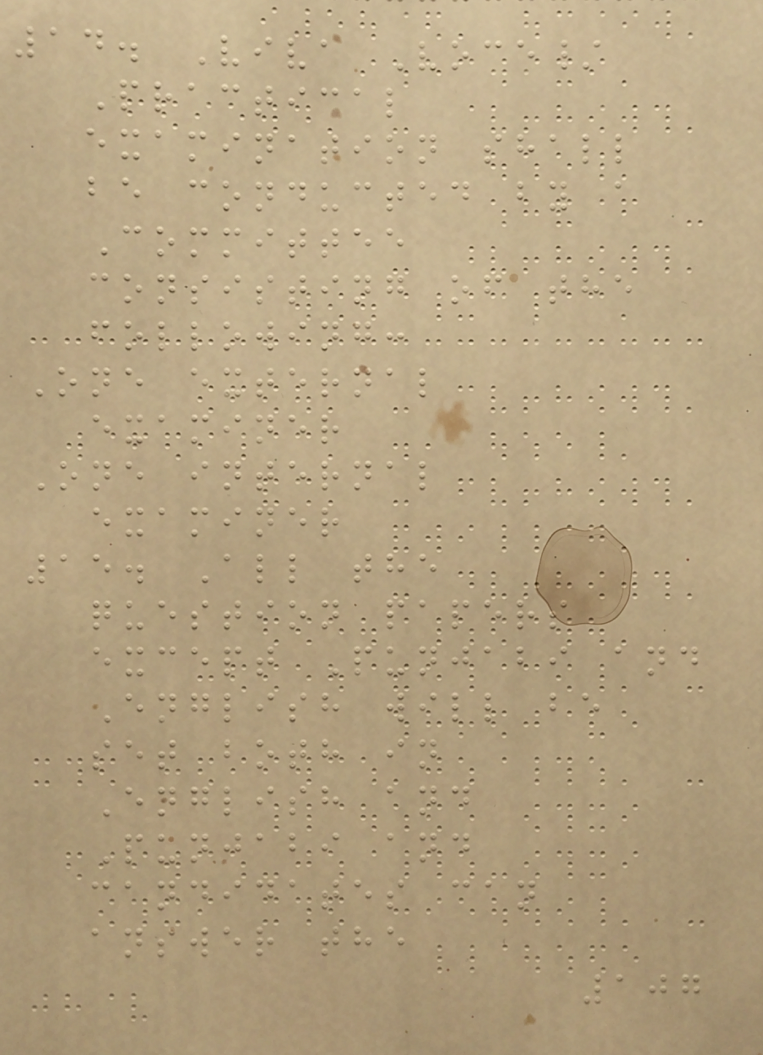14. Viva Voce/
Practical
examination shall
be conducted by a
Committee
consisting of the
following:
One external
examiner
One internal
examiner
15. All the
question papers
except Punjabi and
English will be
set both in
English and
Punjabi and
candidates can
answer the
107
